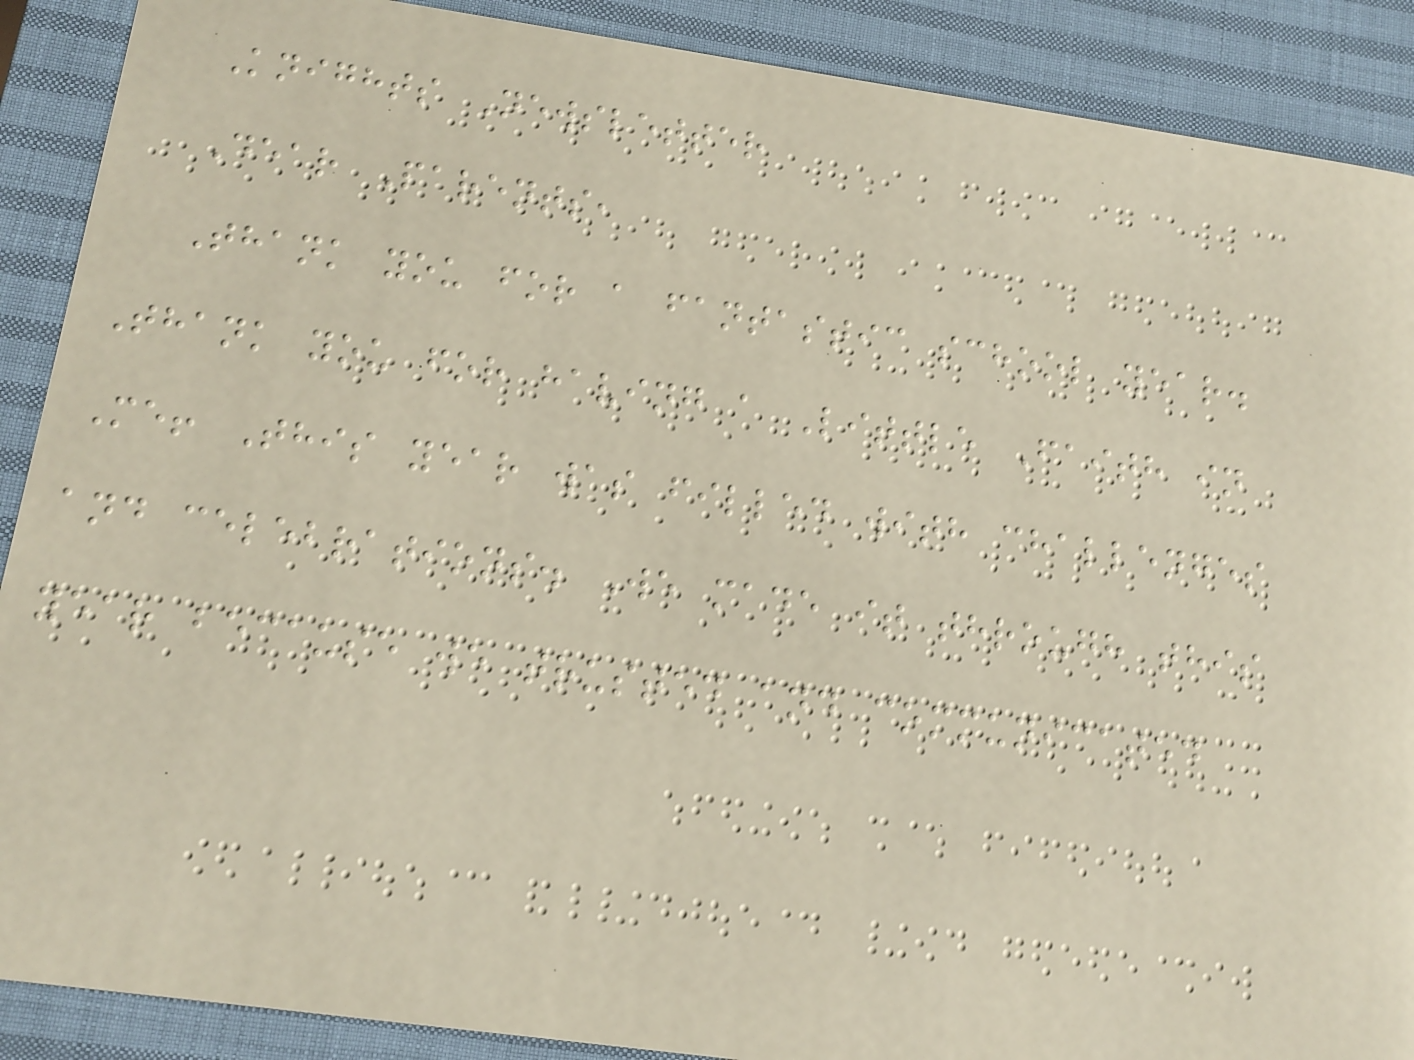Knights Newsletter
Dear Parents,
Thank you for a fantastic school year.
Thank you for having a Little Faith in
Me! This year was filled with challenges
and celebrations. We made it through this
year because we trusted and communicated
